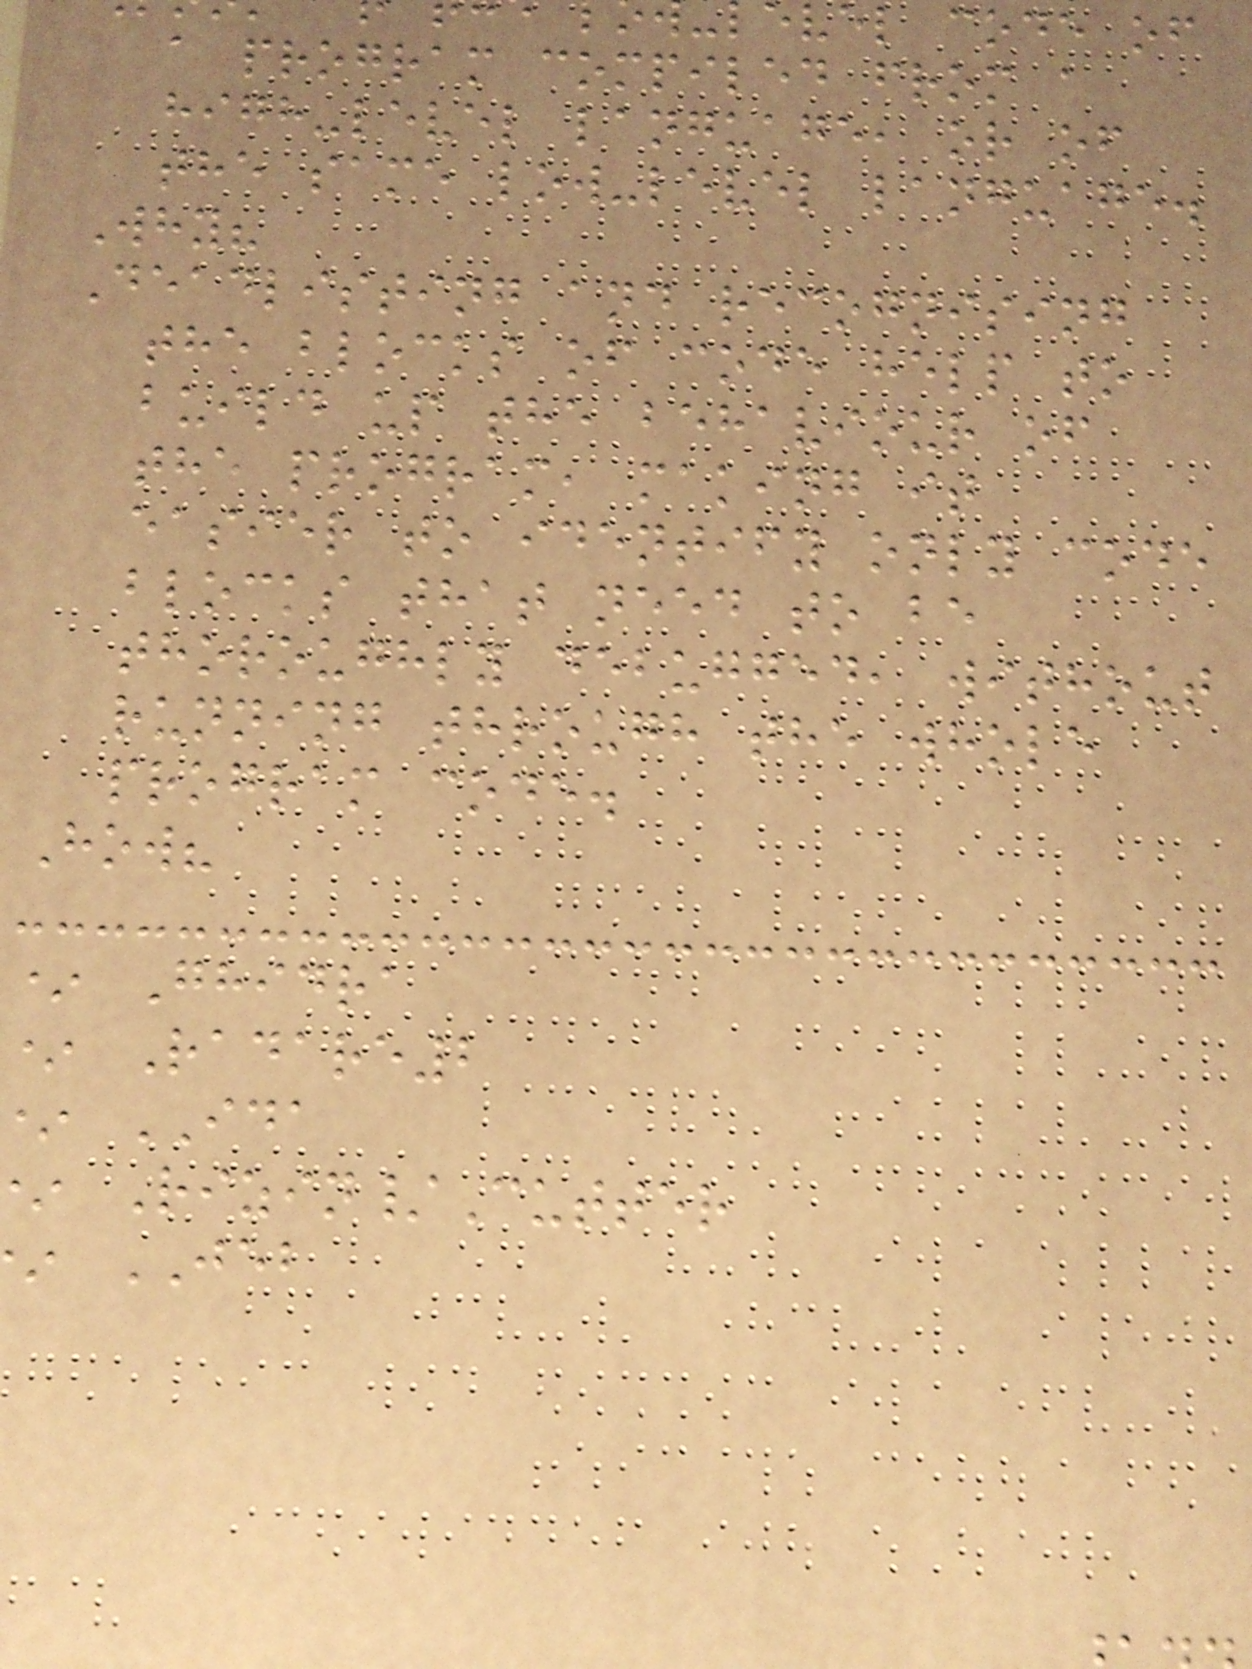vel code of
a program compiled from a
high-level language, or of
the same low-level language.
Why?
Deadlisting and recognising
the blocks of code help to
build up the behaviour of
the program, making it
easier to identify only code
blocks that need to be
thoroughly debugged, without
running through the whole
program code.
How?
* Ghidra
* Radare2
IDA
Rizin/Cutter
JEB
